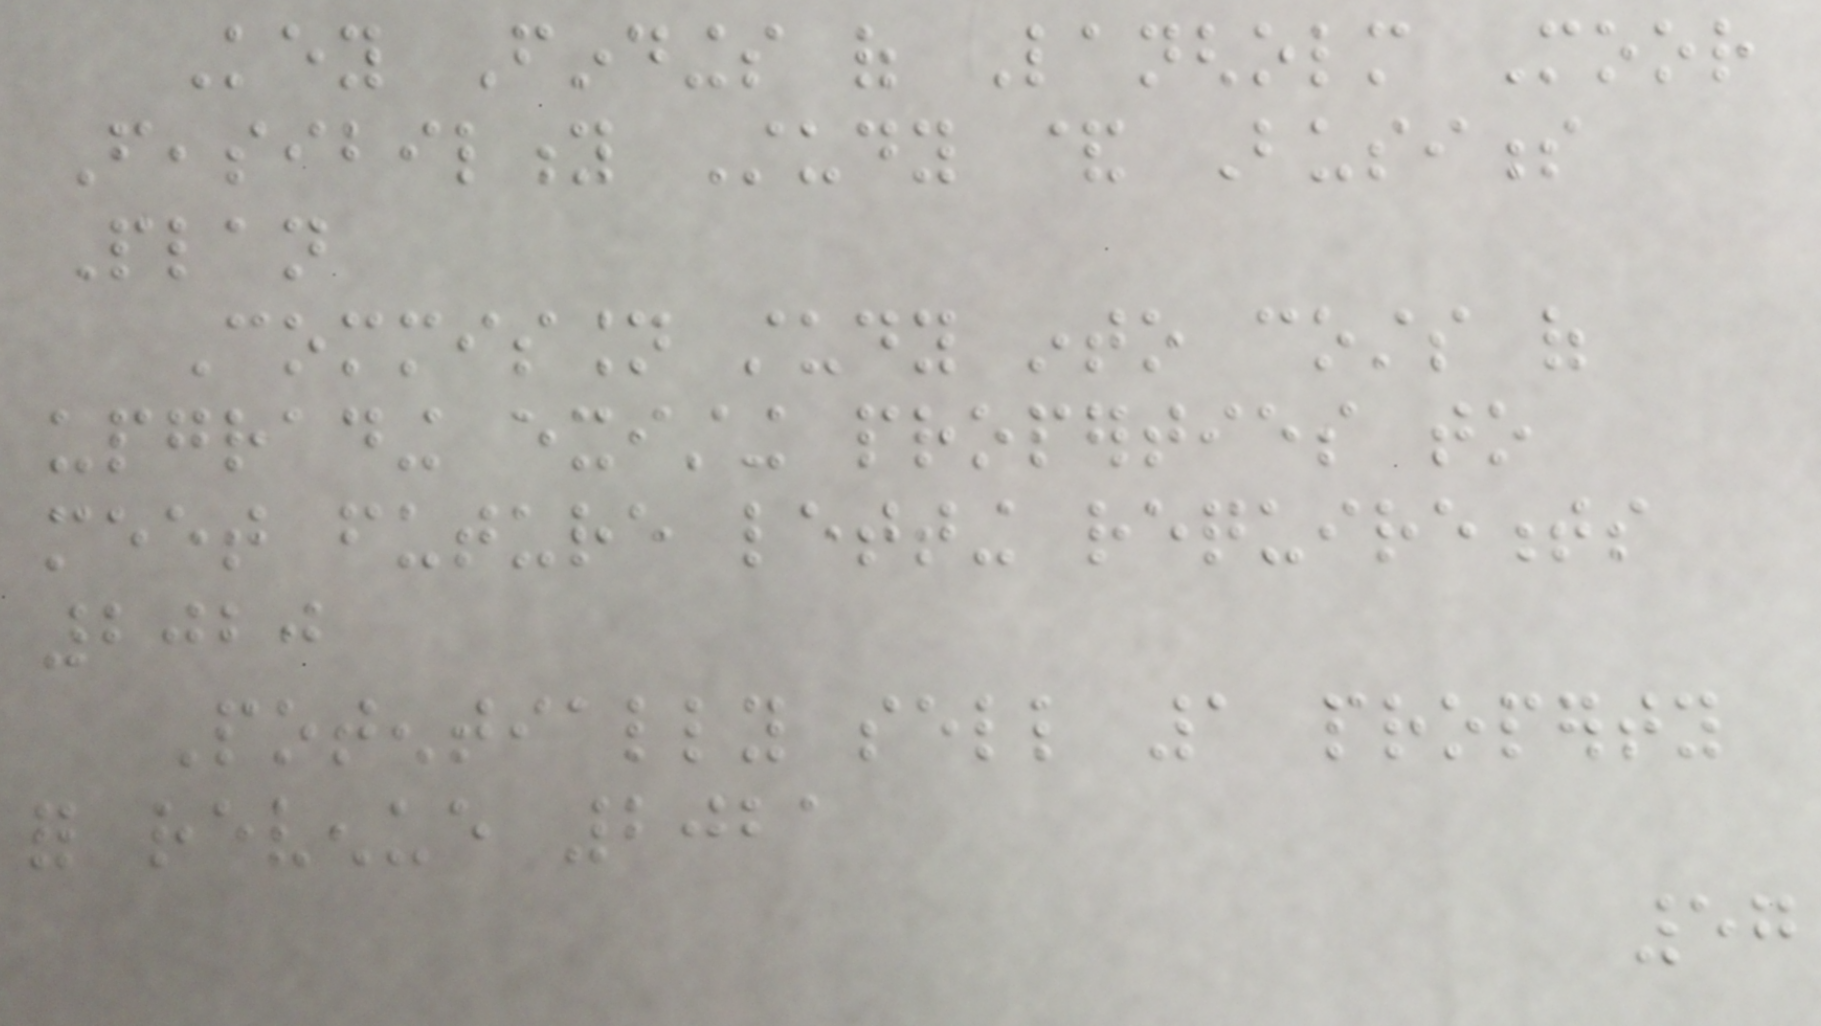Key Findings of Langholm Moor
Feasibility Study & Business
Plan
Commission study into costs of
upgrading existing properties to
meet future letting requirements
2020
Potentially sell 1 property
for revenue 2021
57
